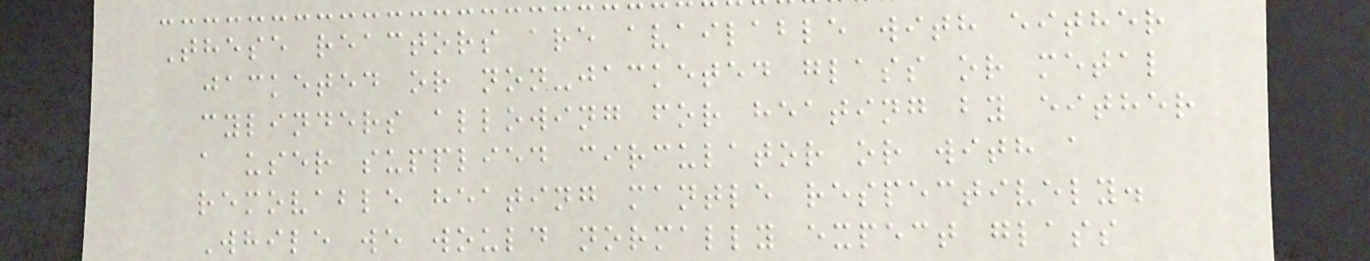These reactors are available with either
jacketed or non-jacketed glass or metal
cylinders allowing for heating by either
a user supplied circulator or with a
removable heating mantle respectively.
While we would normally expect glass
